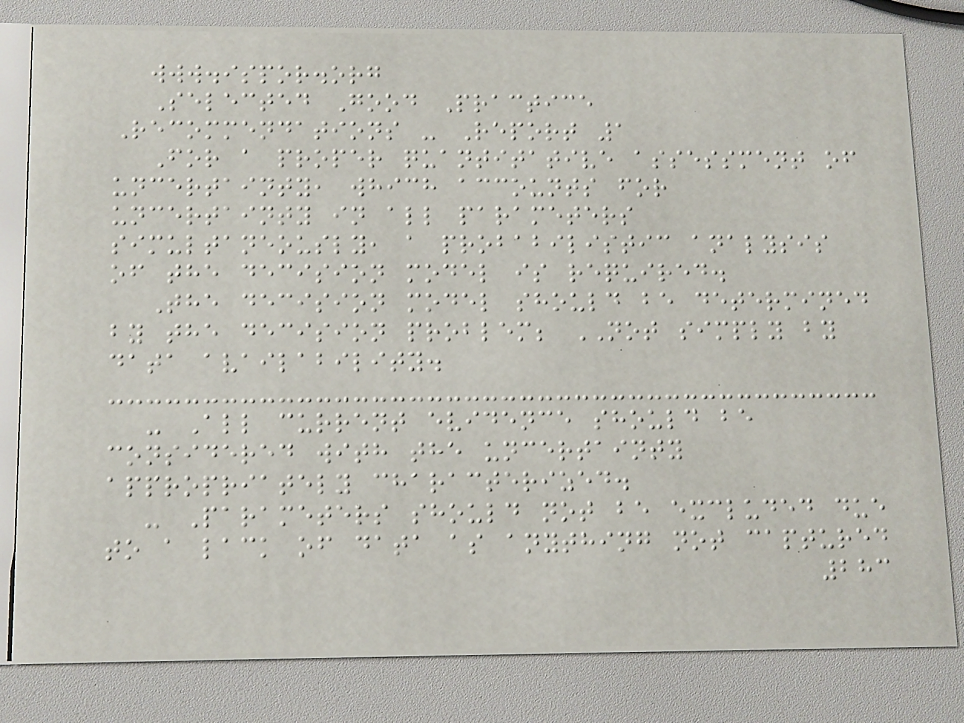www.ispor.org
Selected Good Practice
Recommendations - Report 1
For a proper quantitative assessment of
uncertainty, which accounts for
uncertainty in all parameters
simultaneously, a probabilistic analysis
of the decision model is required.
The decision model should be determined
by the decision problem; NOT simply by
data availability.
- All current evidence should be
considered with the uncertainty
appropriately characterized.
- Parameters should not be excluded due
to a lack of data as anything not captured
283
